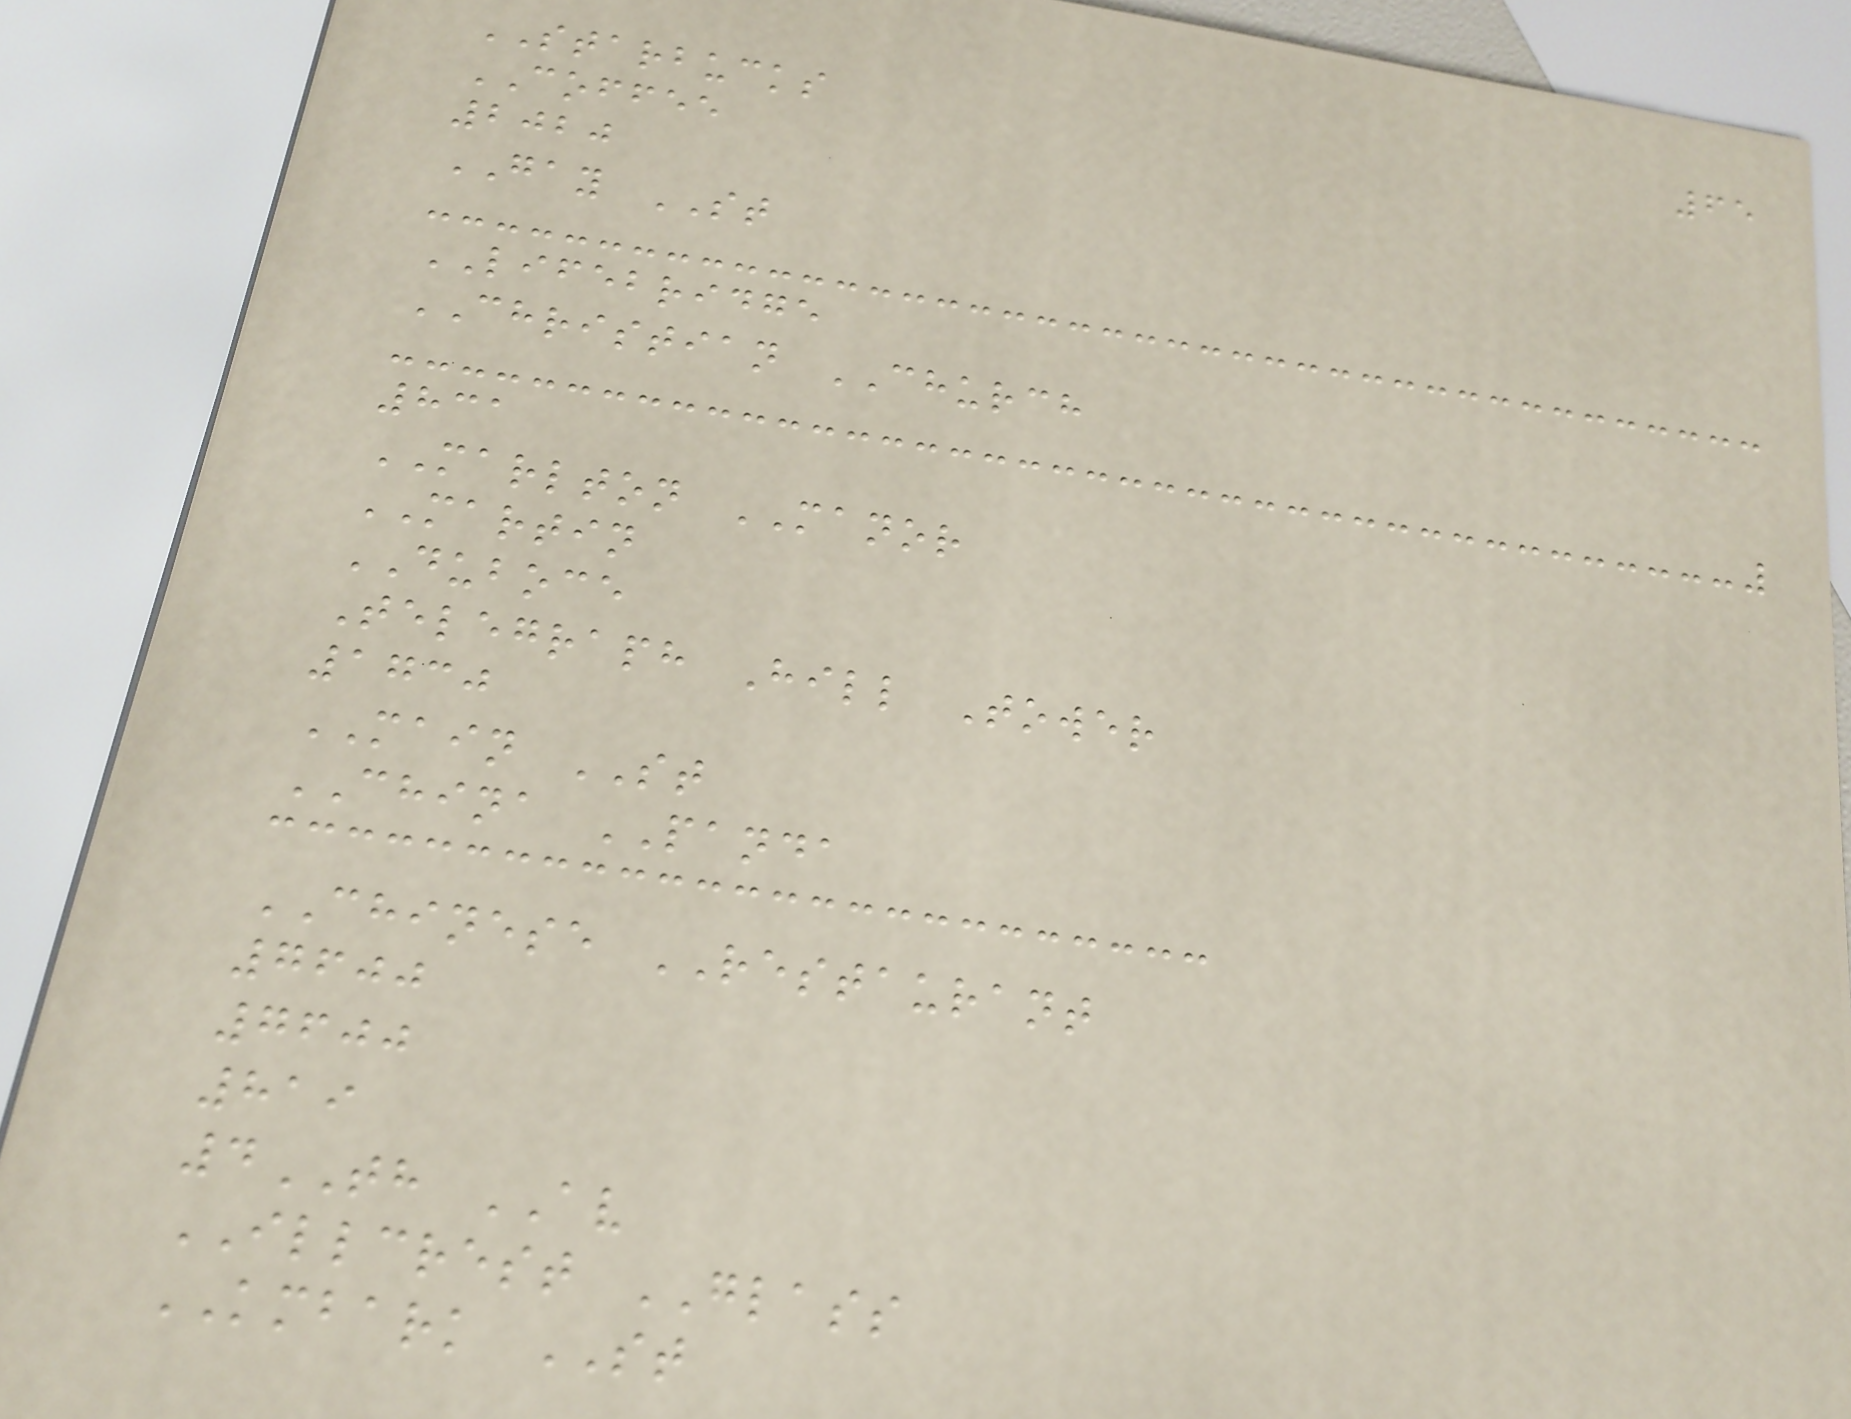65
STARBUCKS
COFFEE
2020
GAY ST
LIFEBRIDGE
CHRISTIAN CHURCH
831
MARLTON MANOR
MARTIN
DUBOCE
Telegraph Hill Tower
1730
MAIN ST
CHINA PANDA
CHINESE RESTAURANT
7600
7600
819
4TH AV
ILLCREST GLASS
KMBARK ST
